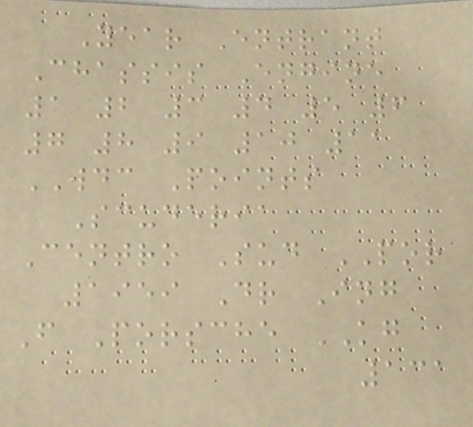Year Entrant
Chassis Engine
1 2 3 4 5 6
7 8 9 10 11
WDC Points
Scuderia
Centro Sud POR
1959 Dr Ing
F Porsche KG
131
